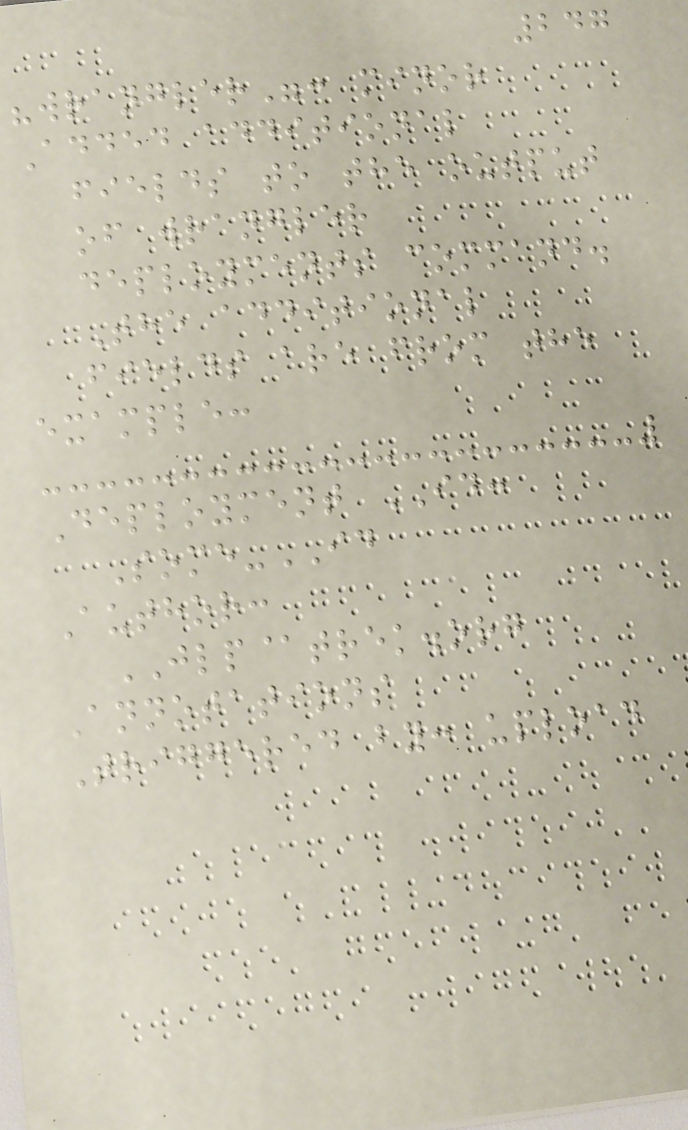247
"wrangler": minor
Added additional
fields to the output
of wrangler
deployments command.
The additional
fields are from the
example:
Deployment ID:
Some-ID
Author:
JLP@trek.org
Annotations
Triggered by: upload
